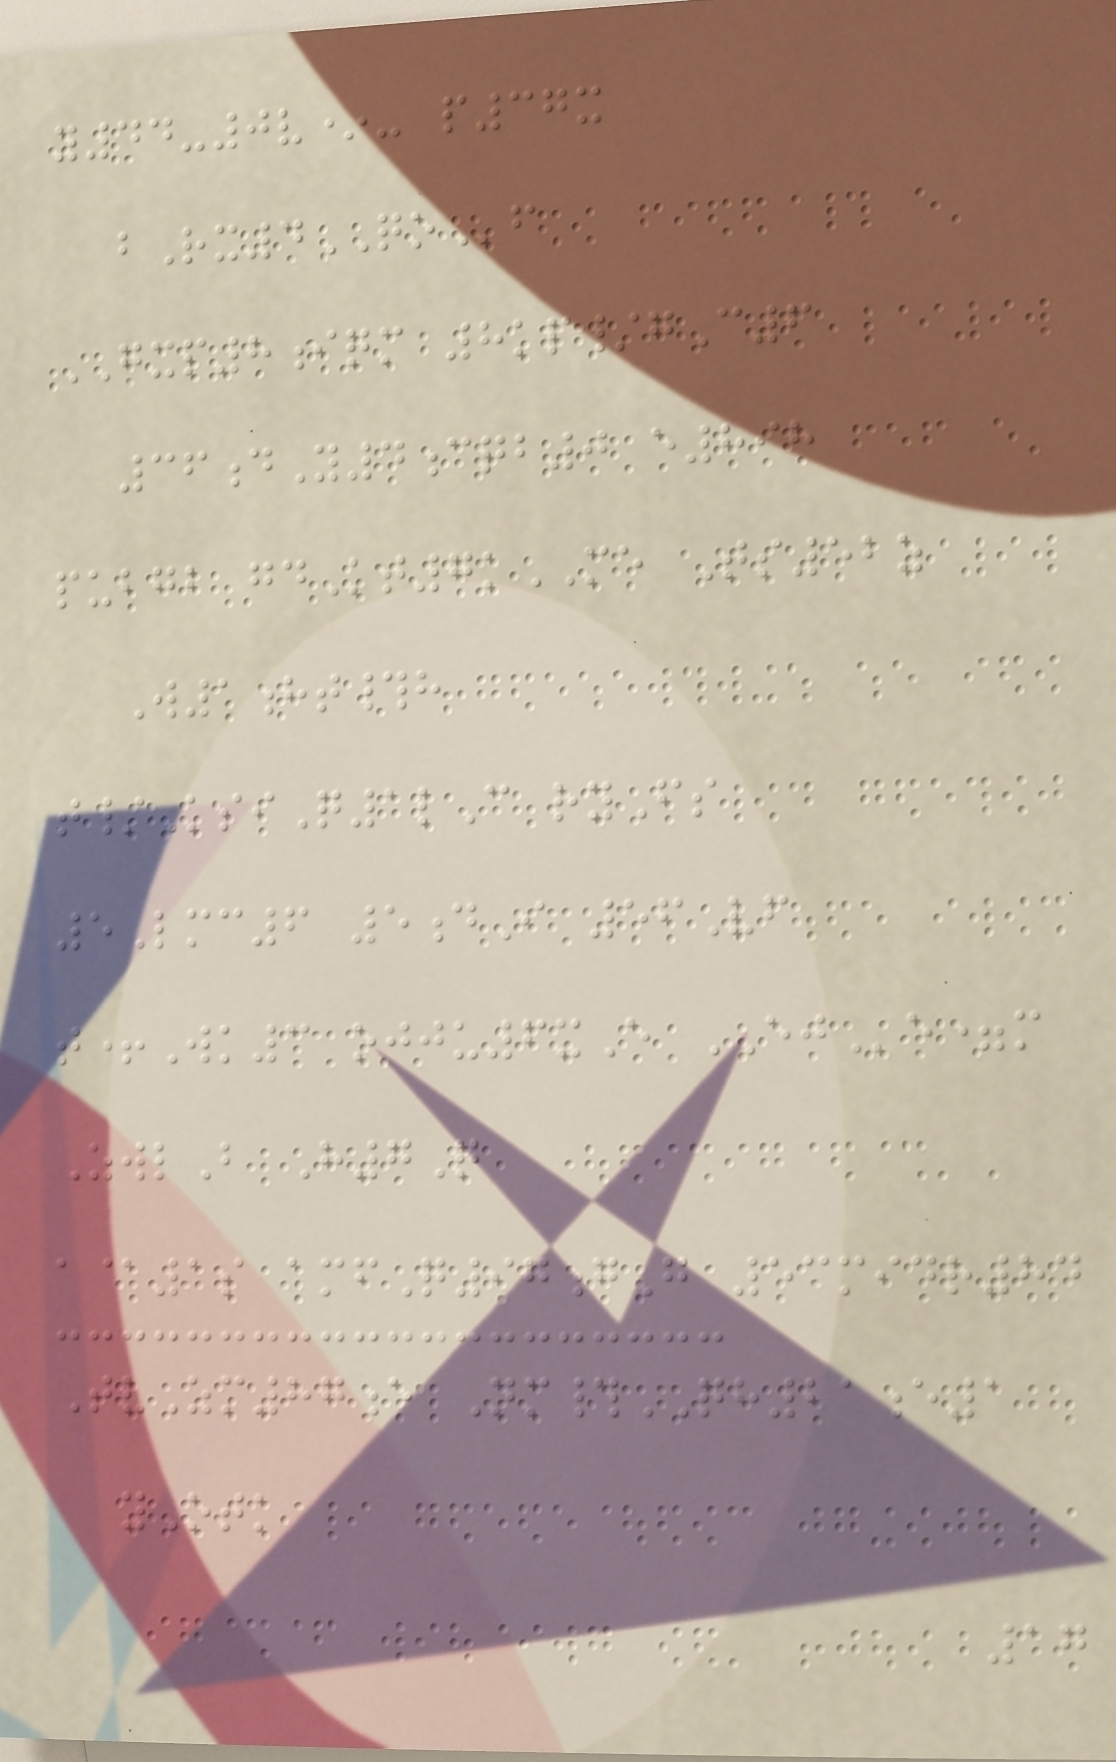y44-0v*- p37x
bRx4QOf
GXP8iqm 8kp/gC6
36dY4cqb0 e898
pubgb gdKt7kME Ts52z
W1ht#h
t/KsiQ1lC ryFs
5Lmc6 5dI 56Vf
t+Wk3 ojju6xE EJe=m
ZwlB H7Q
a@1s amfQ97gG 53midr84
TvZm87e Nm#QH21e1
yOtk
17
